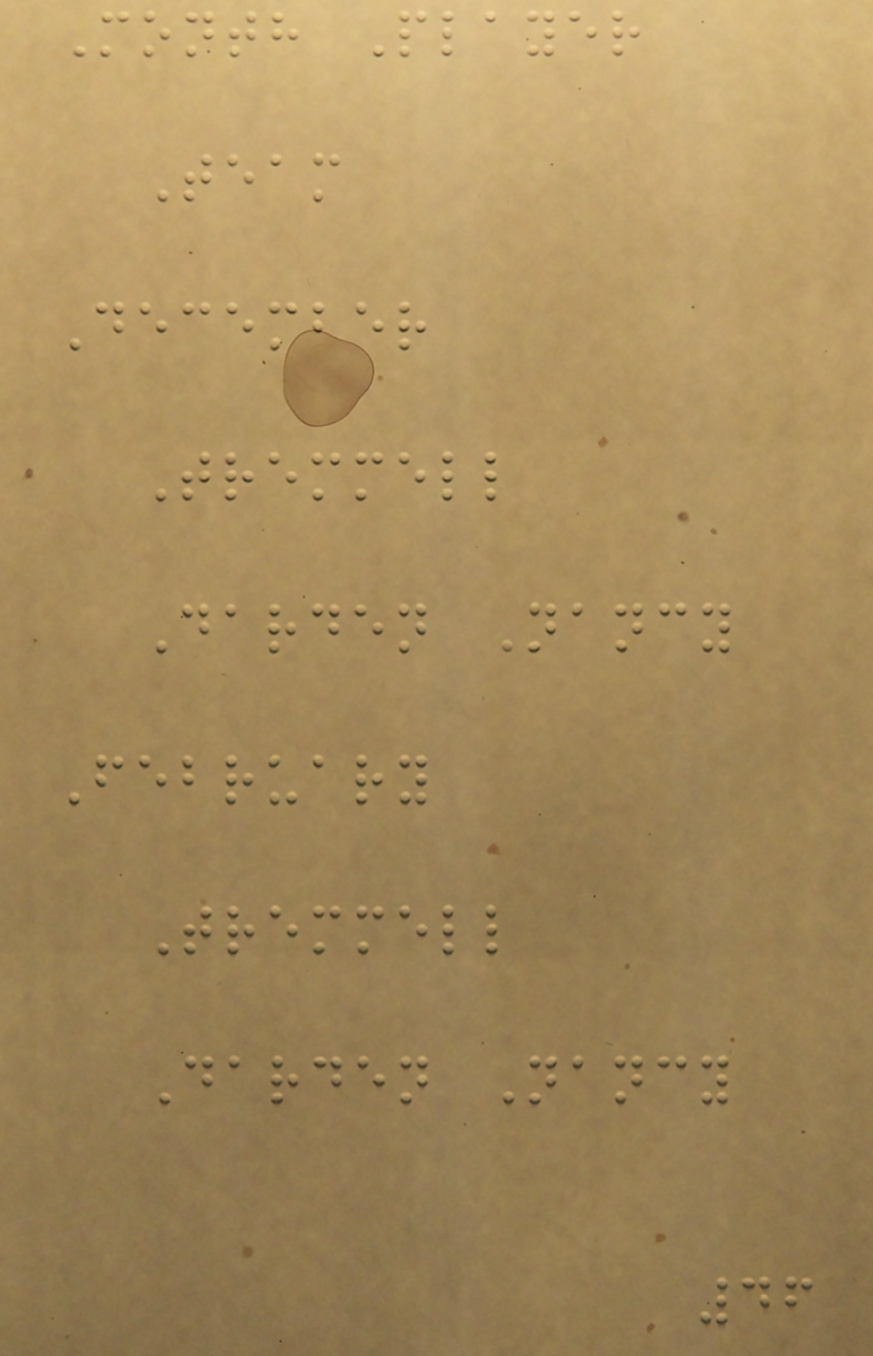Month Player
Team
December
Tremmell
Darden Nancy
February
Tremmell
Darden Nancy
46
